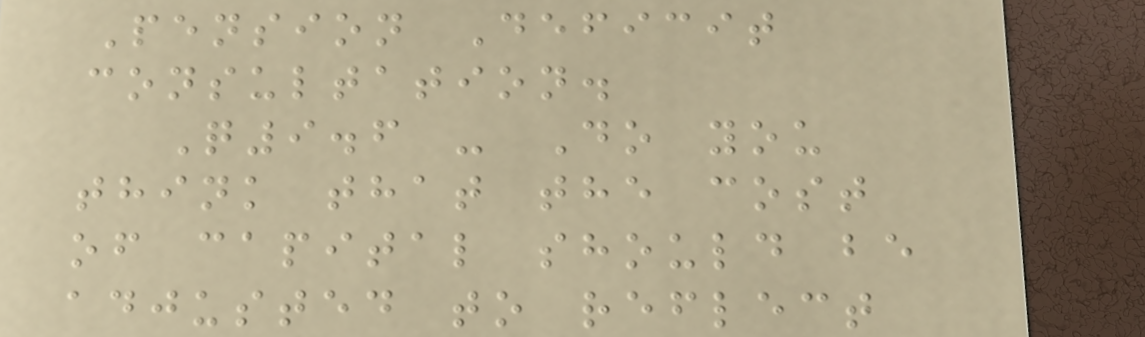Pension Deficit
consultation.
Q9.6 - Do you
think that the cost
of capital should be
adjusted to reflect
